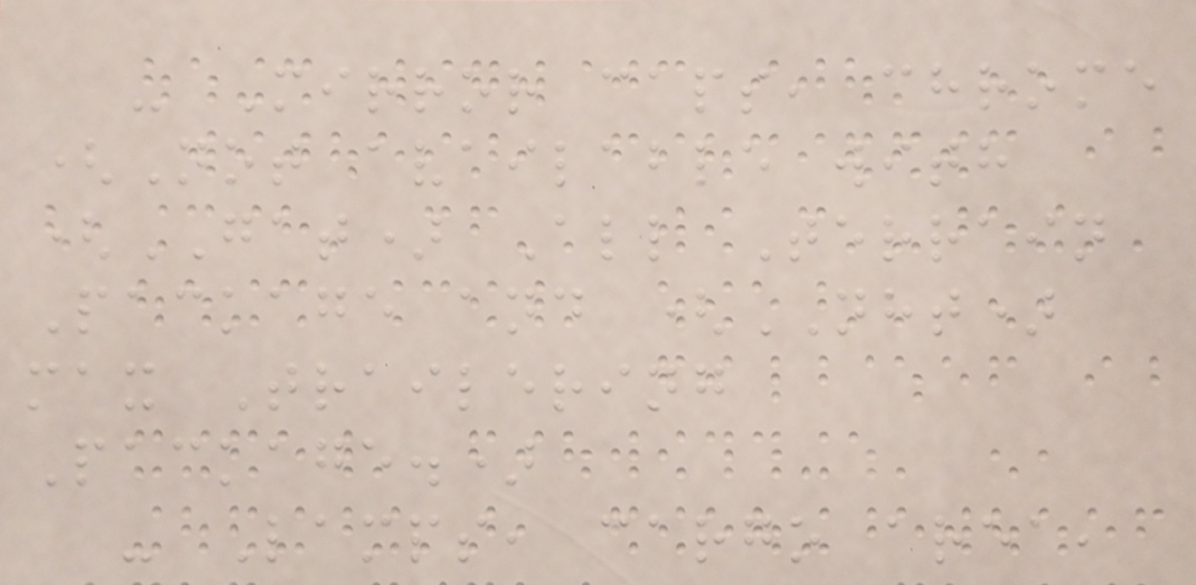- Mirror caps, chrome
(Not available with
(GAT) All Terrain
Package and (NHT)
max Trailering
Package.)
- Lamps, cargo area,
